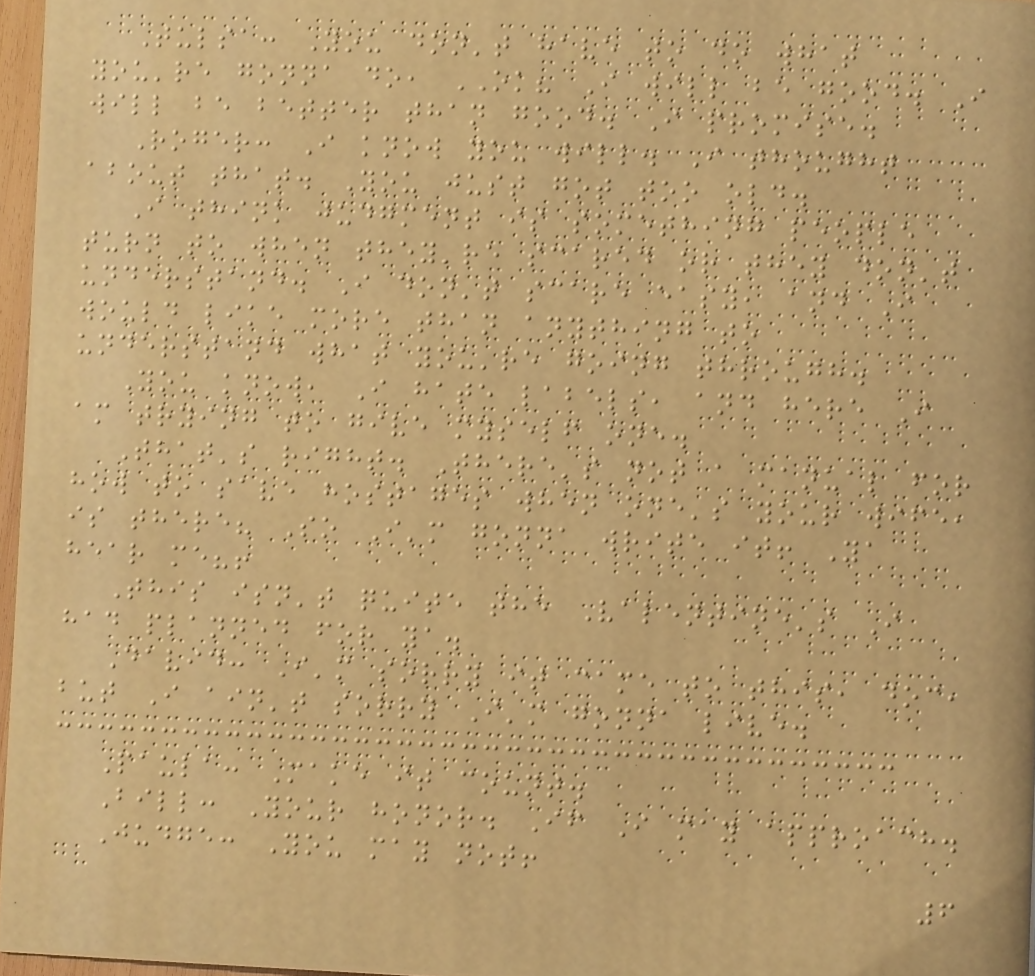Tulsa: You don't have to do what
you're gonna do, OK? I will be good. I
will be better than good. I promise.
Roger: I know you will. I thought
about that. You just got too old.
I think judgment is something people
turn to when they're scared or they don't
understand. I don't scare easy, and I
would like more than anything to
understand what you're going through.
You know, I hate labels, and here I
am trying to give myself one.
That's right. There's not a manual for
how to save hostages when one's your wife,
is there? So I'm gonna write it! Ya
hear me?!
This isn't quite the Valentine's I
had planned for ya.
David: I'm sorry it came to this, doc,
but I ain't sorry I'm gonna live.
Paula: Make it count.
Bill: Your honor. If I may approach.
Judge: You may not!
6
